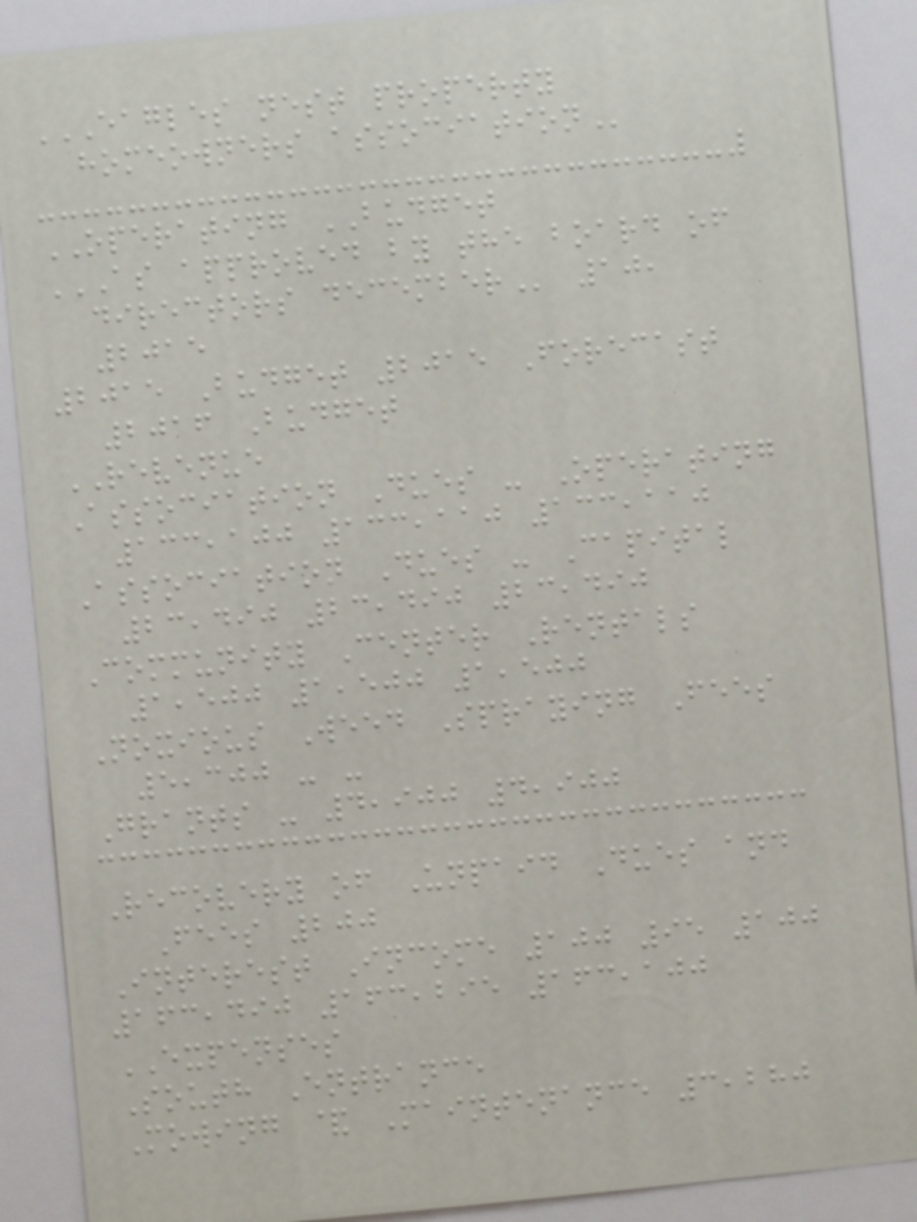EAGLES NEST PROPERTY
HOMEOWNERS ASSOCIATION
OPERATING BUDGET
AS APPROVED BY THE BOARD OF
DIRECTORS DECEMBER 10,
2015
2015 Budget 2015 Forecast
2016 Budget
REVENUE
Association Dues - Operating
133,100 133,110 133,110
Association Dues - Capital
23,490 23,490 23,490
Community Center Rentals
1,500 1,500 1,500
Noxious Weed Spraying Fees
5,300 - -
Grants - 4,900 4,900
Recovery of Unpaid Dues and
Fees 200
Interest Income 100 95 100
163,490 163,295 163,100
EXPENSES
South Entrance
Mowing & Maintenance 3,280
